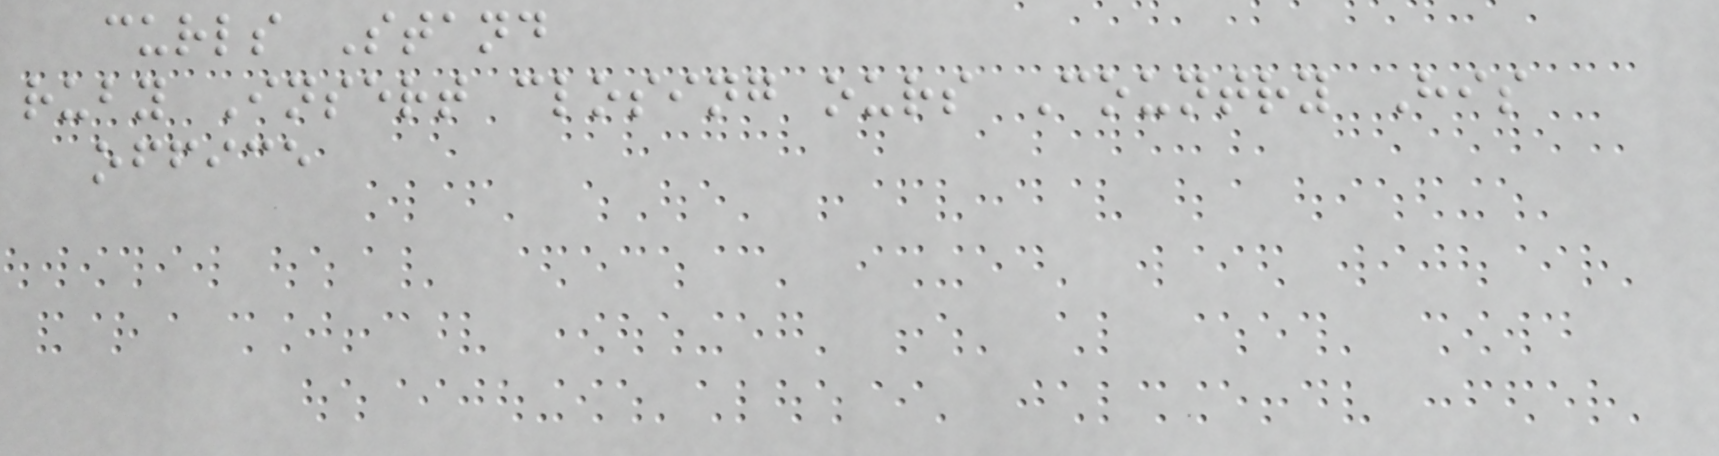curls Stand
ruby Insert closing ours Country His
office
